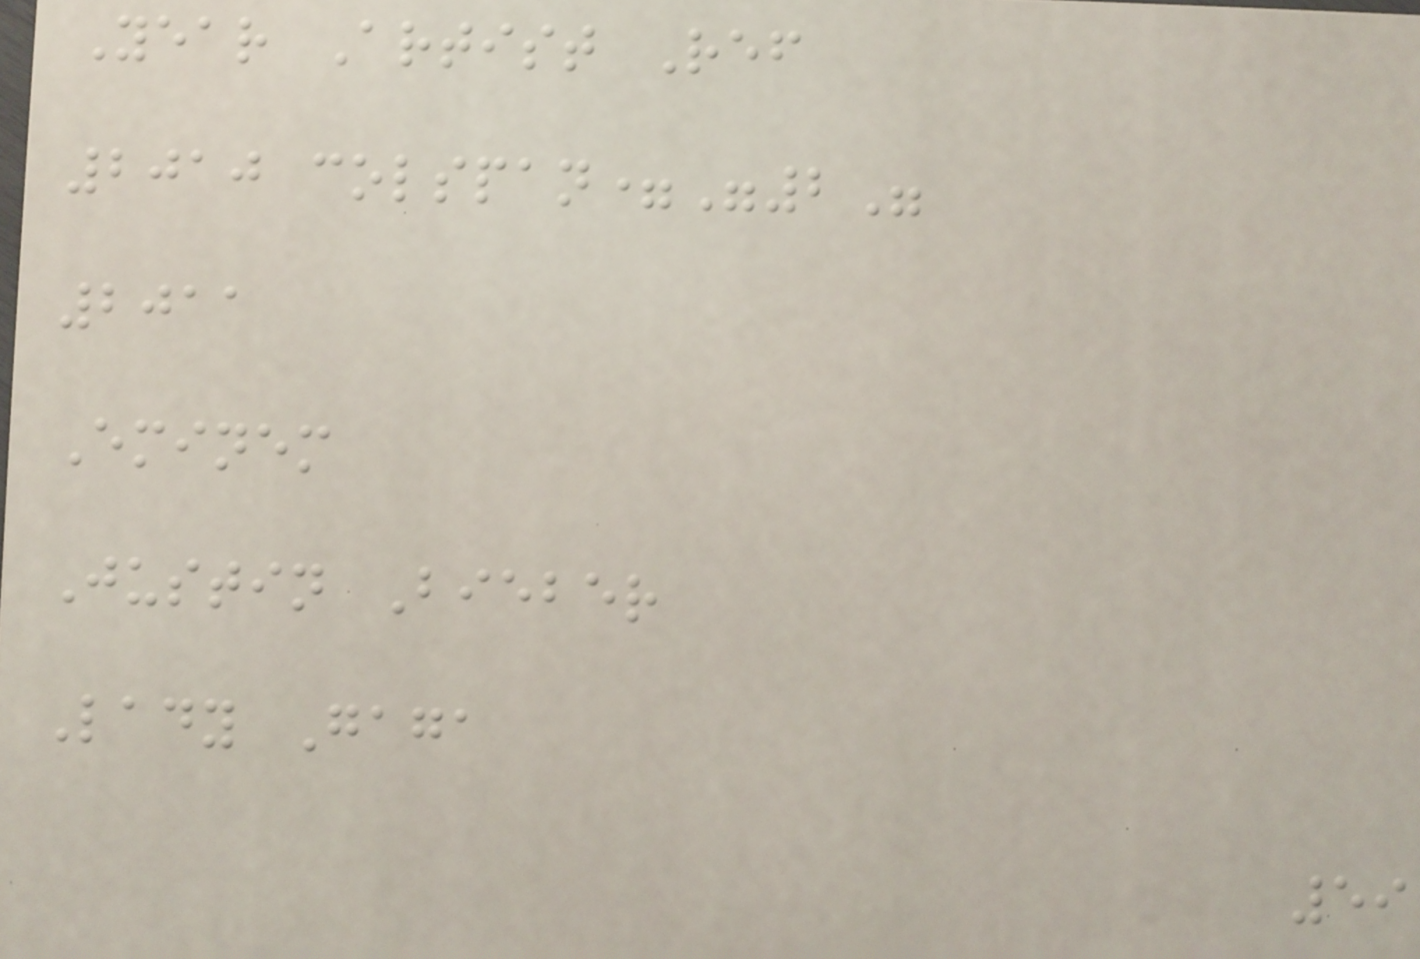Year Artist Ref
2010 colspan="2"
2011
Eminem
Justin Bieber
Lady Gaga
59
